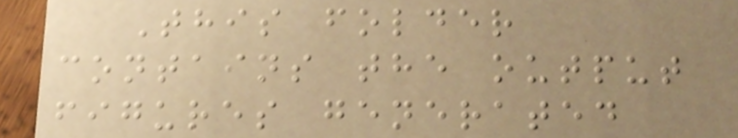This folder
contains the output
figures generated
